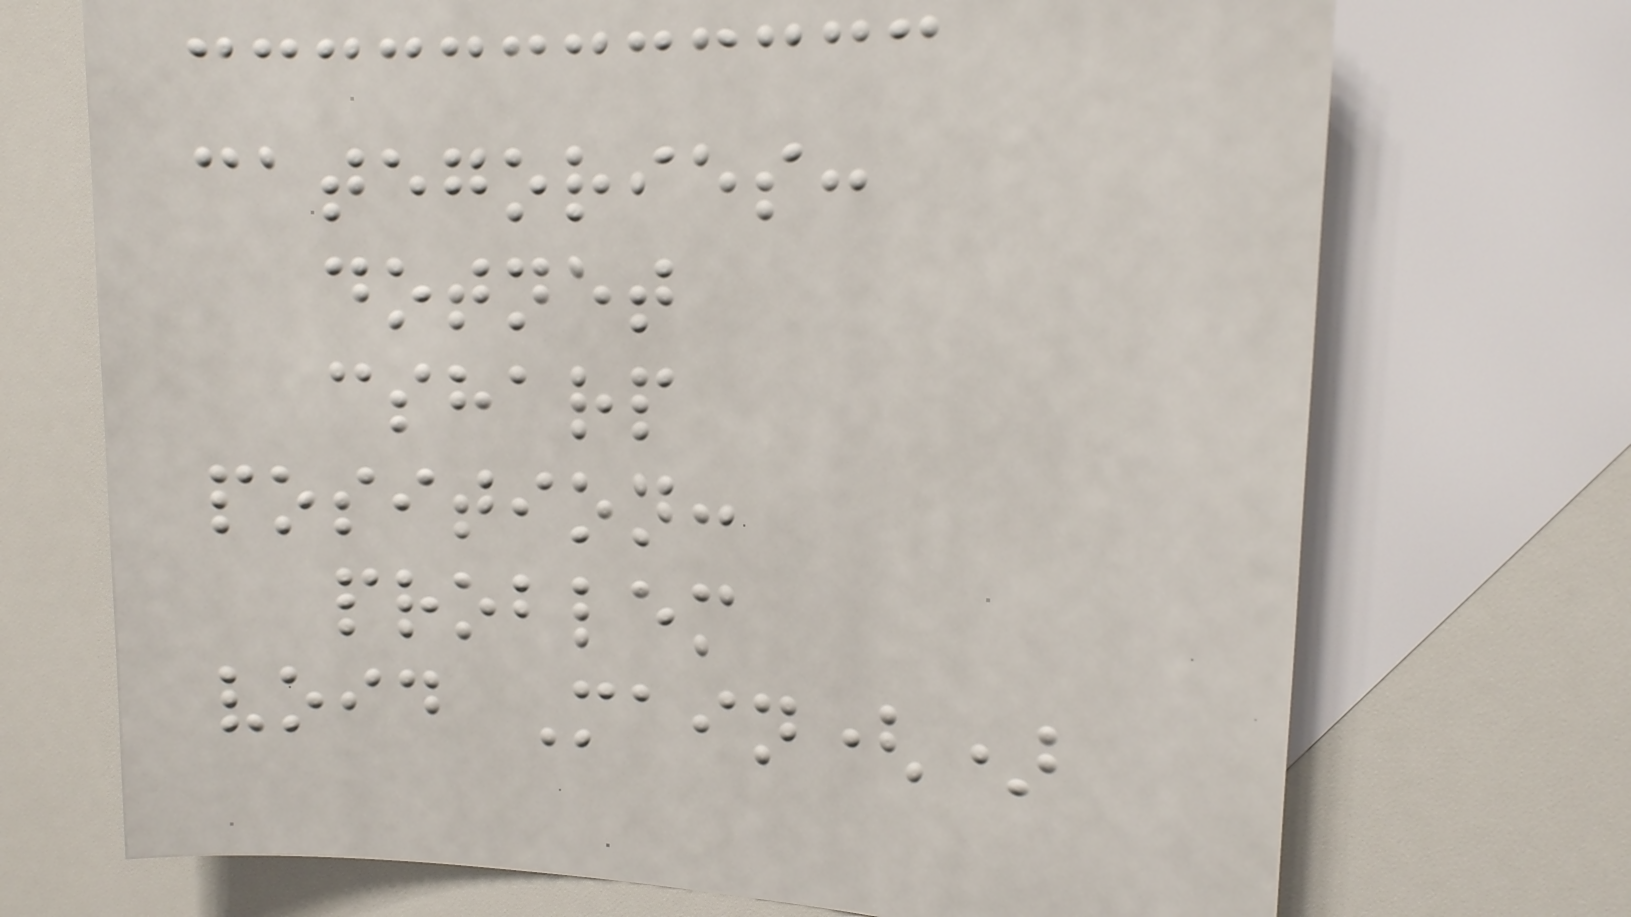categories:
dotnet
csharp
position:
problem
void Main()
